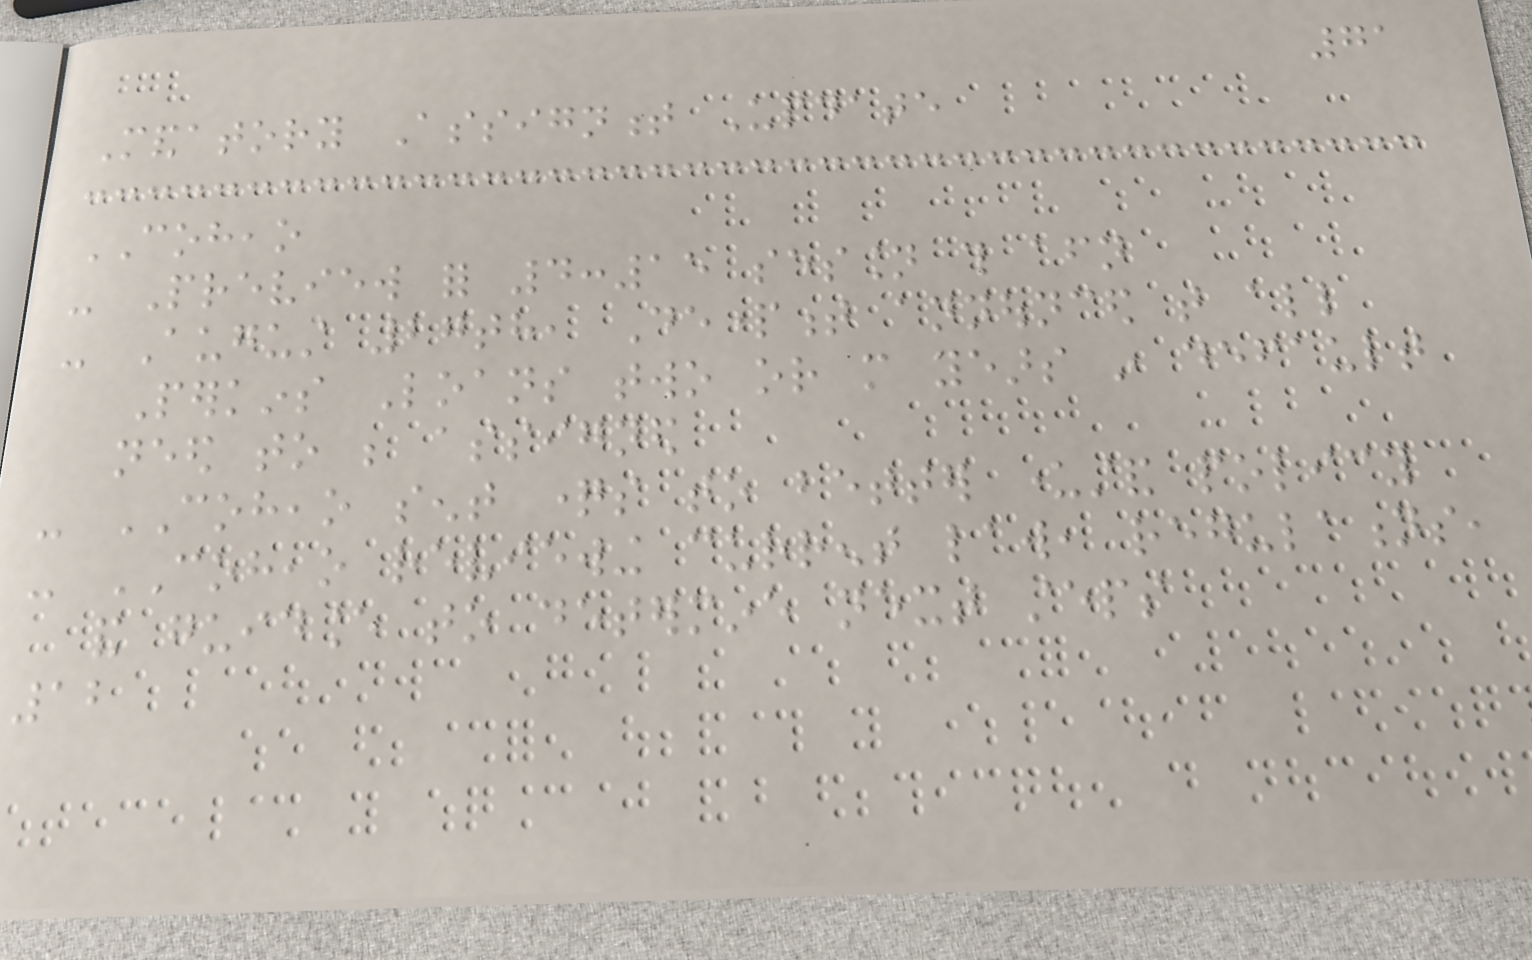71
Mandatory Assignment Update
COHEAO
- Preview for 4:15 session this afternoon
- August 27th, Department announced that all
Perkins Loans two or more years in default
need to be assigned
- COHEAO sent questions to better understand policy
- COHEAO reviewing current law, regulations,
and guidance to determine next steps
12
